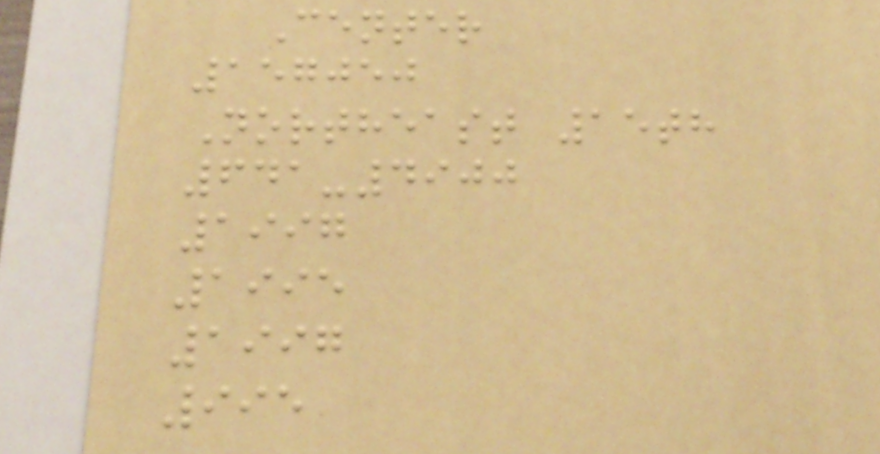Center
157050
Northeast 15th
641-4900
1997
1995
1997
995
